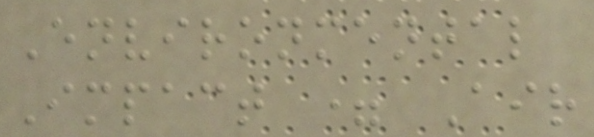Environmental
Impact = Air
